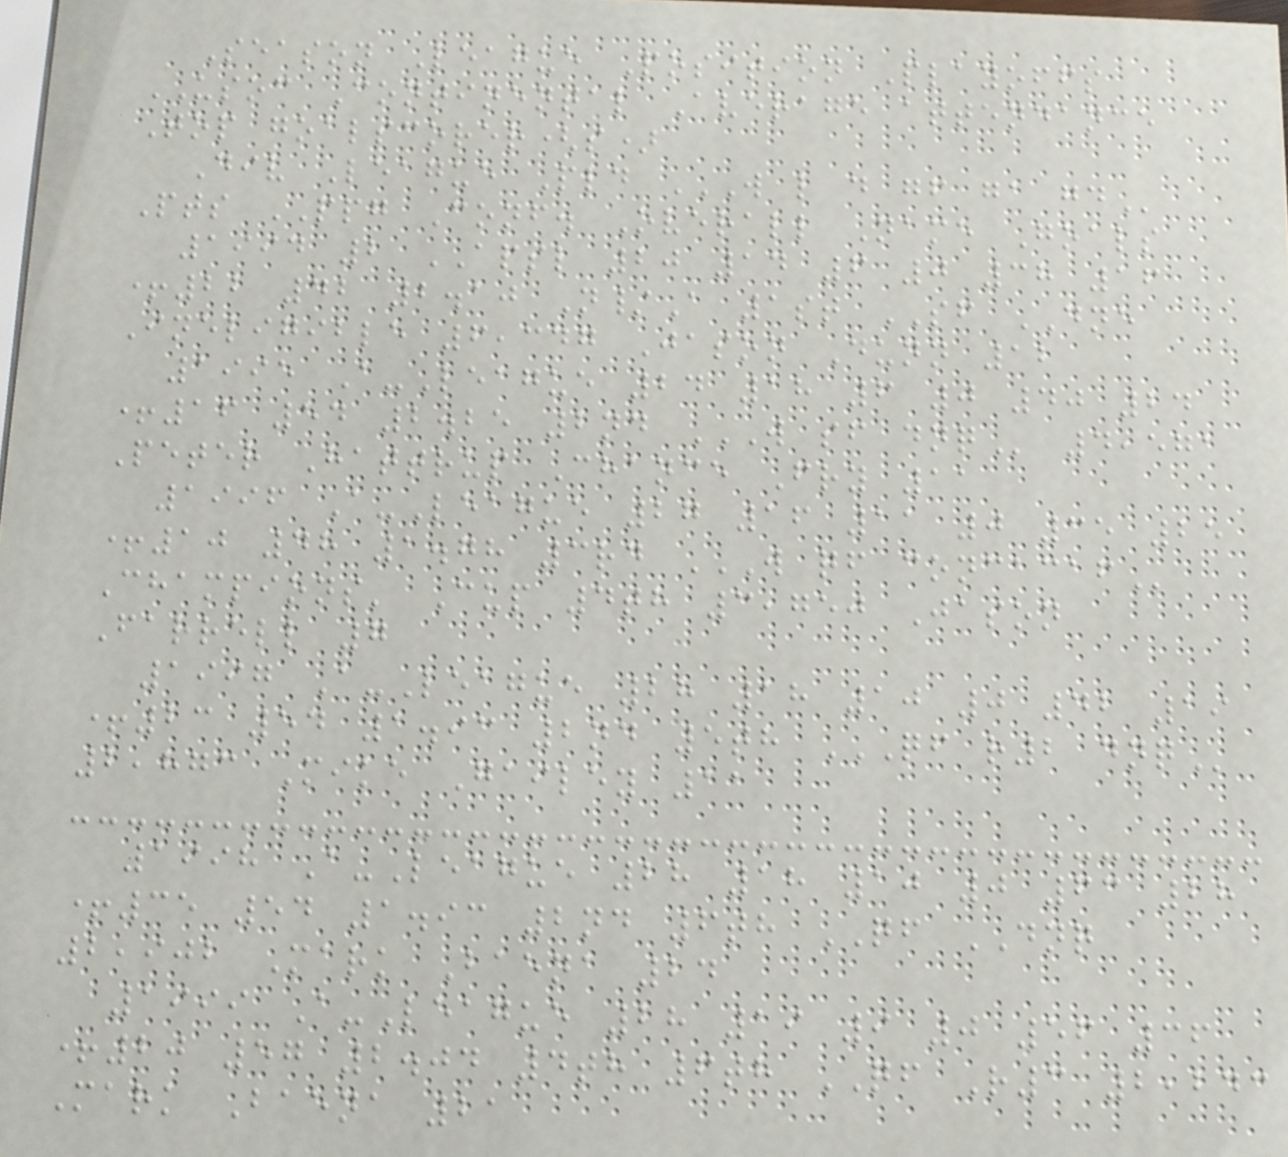Season League Position Playoffs
USOC Continental Average attendance
Top goalscorer(s)
Div League Pld W L D GF GA GD
Pts PPG Conf. Overall Name Goals
1994 2 APSL 20 14 6 0 38 16
+22 42 2.10 N/A 1st SF DNE
Ineligible 6,347 Jason Dunn 12
1995 A-League 24 18 6 0 40 24
+16 54 2.25 2nd W SF DNQ 4,571
Peter Hattrup Chance Fry 11
1996 A-League 27 16 11 0 35 25
+10 48 1.78 3rd W QF CONCACAF
Champions' Cup 4th 3,750 Jason
Farrell 7
1997 A-League 28 18 10 0 42 19
+23 54 1.93 2nd 5th QF R2 DNQ
2,873 Mike Gailey 11
1998 A-League 28 18 10 0 63 28
+35 54 1.93 2nd 6th QF DNQ
2,902 Mark Baena 24
1999 A-League 28 19 9 0 56 36
+20 57 2.04 4th 6th QF R3 2,243
Mark Baena 21
